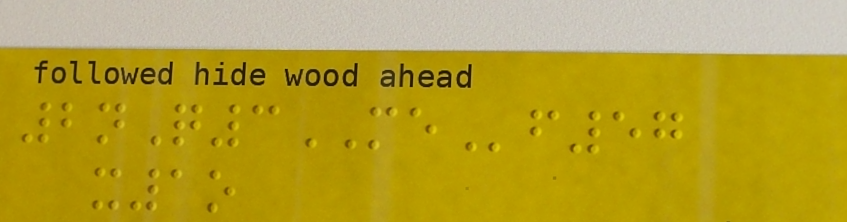2nQ3MEf57
x1o
